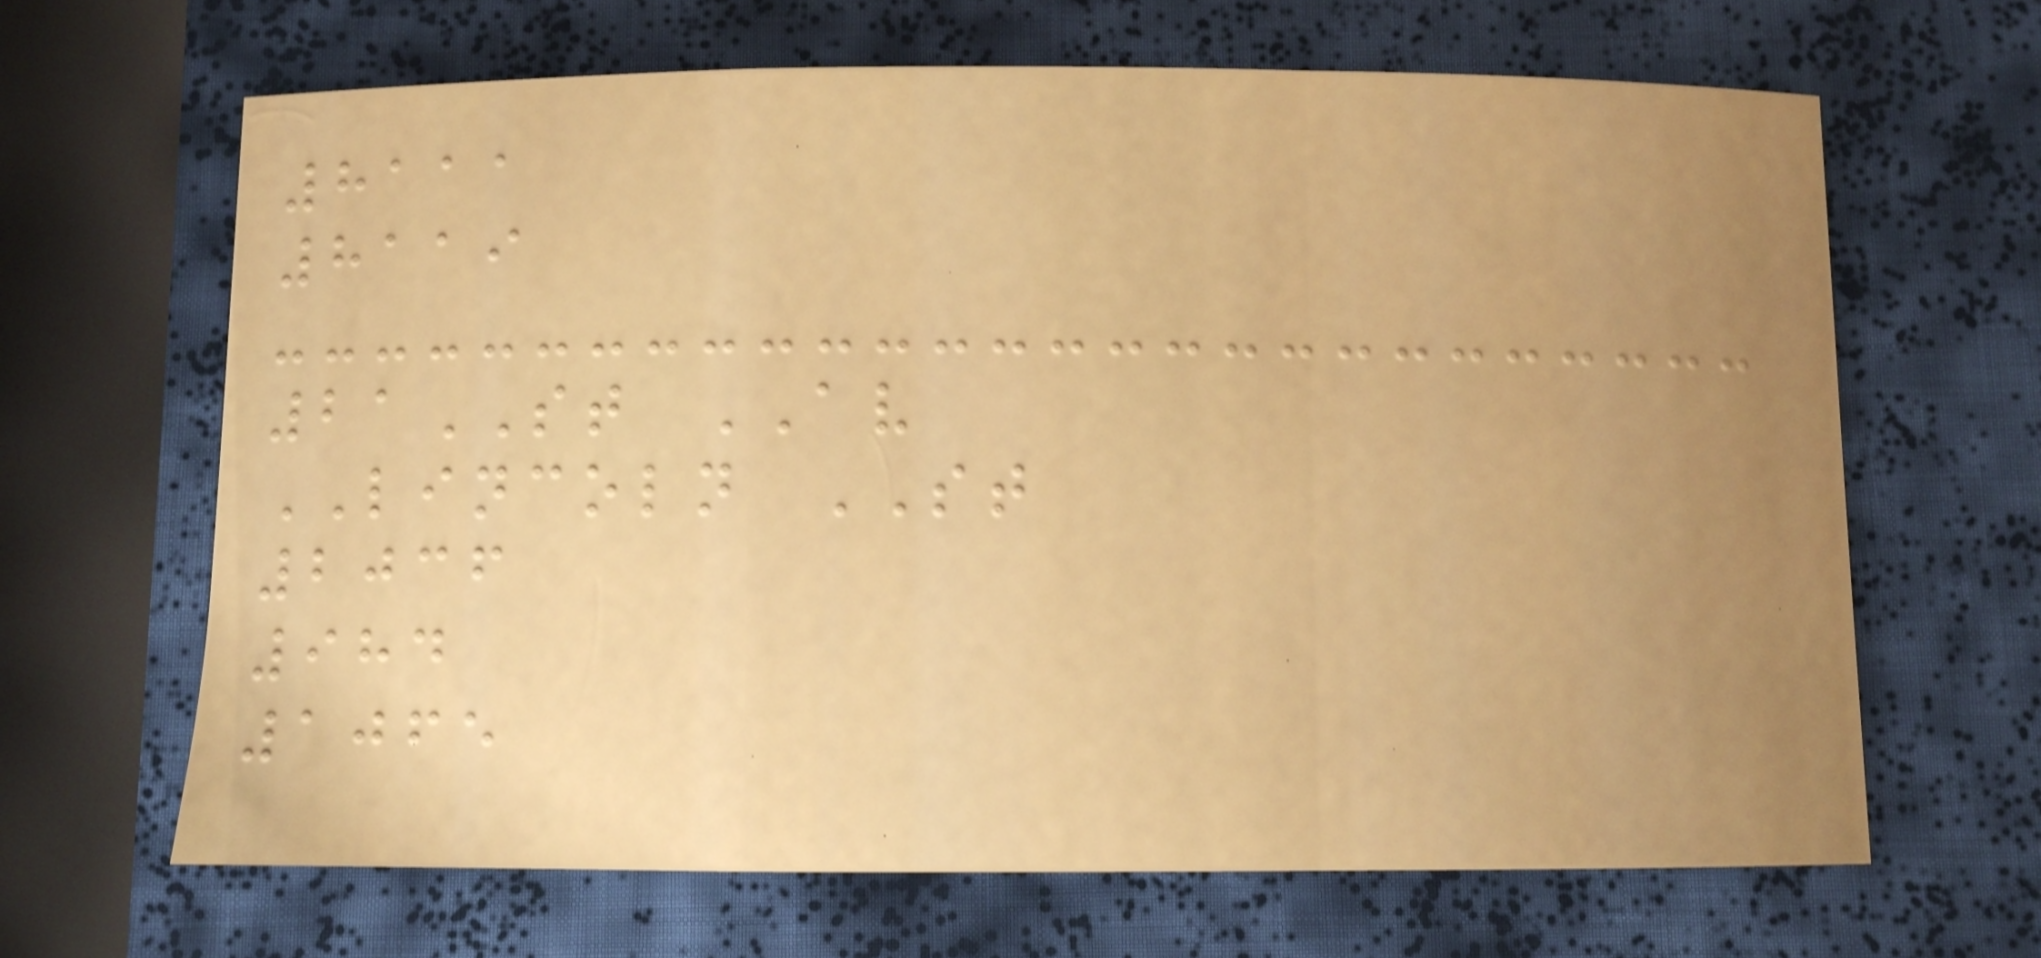8111
8119
21ST AV
LINCOLN ST
2036
984
1065
